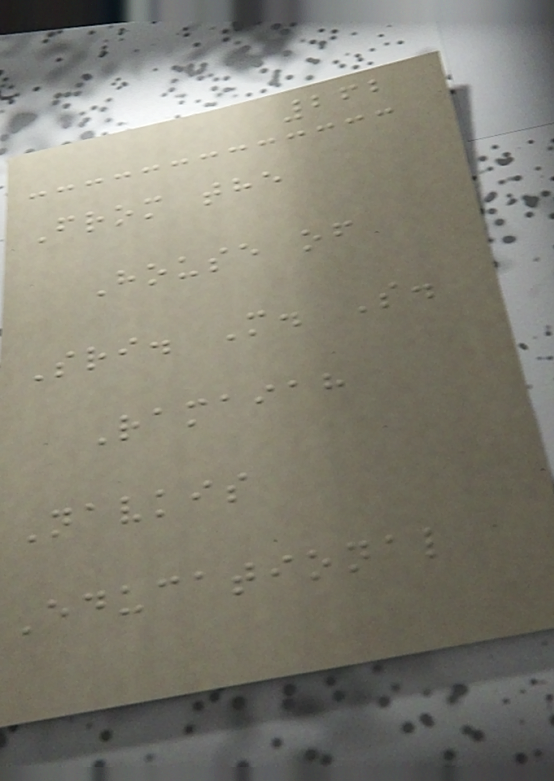262
From the
House of
Sri. M. S.
Ramaiah
Navkis
Educational
